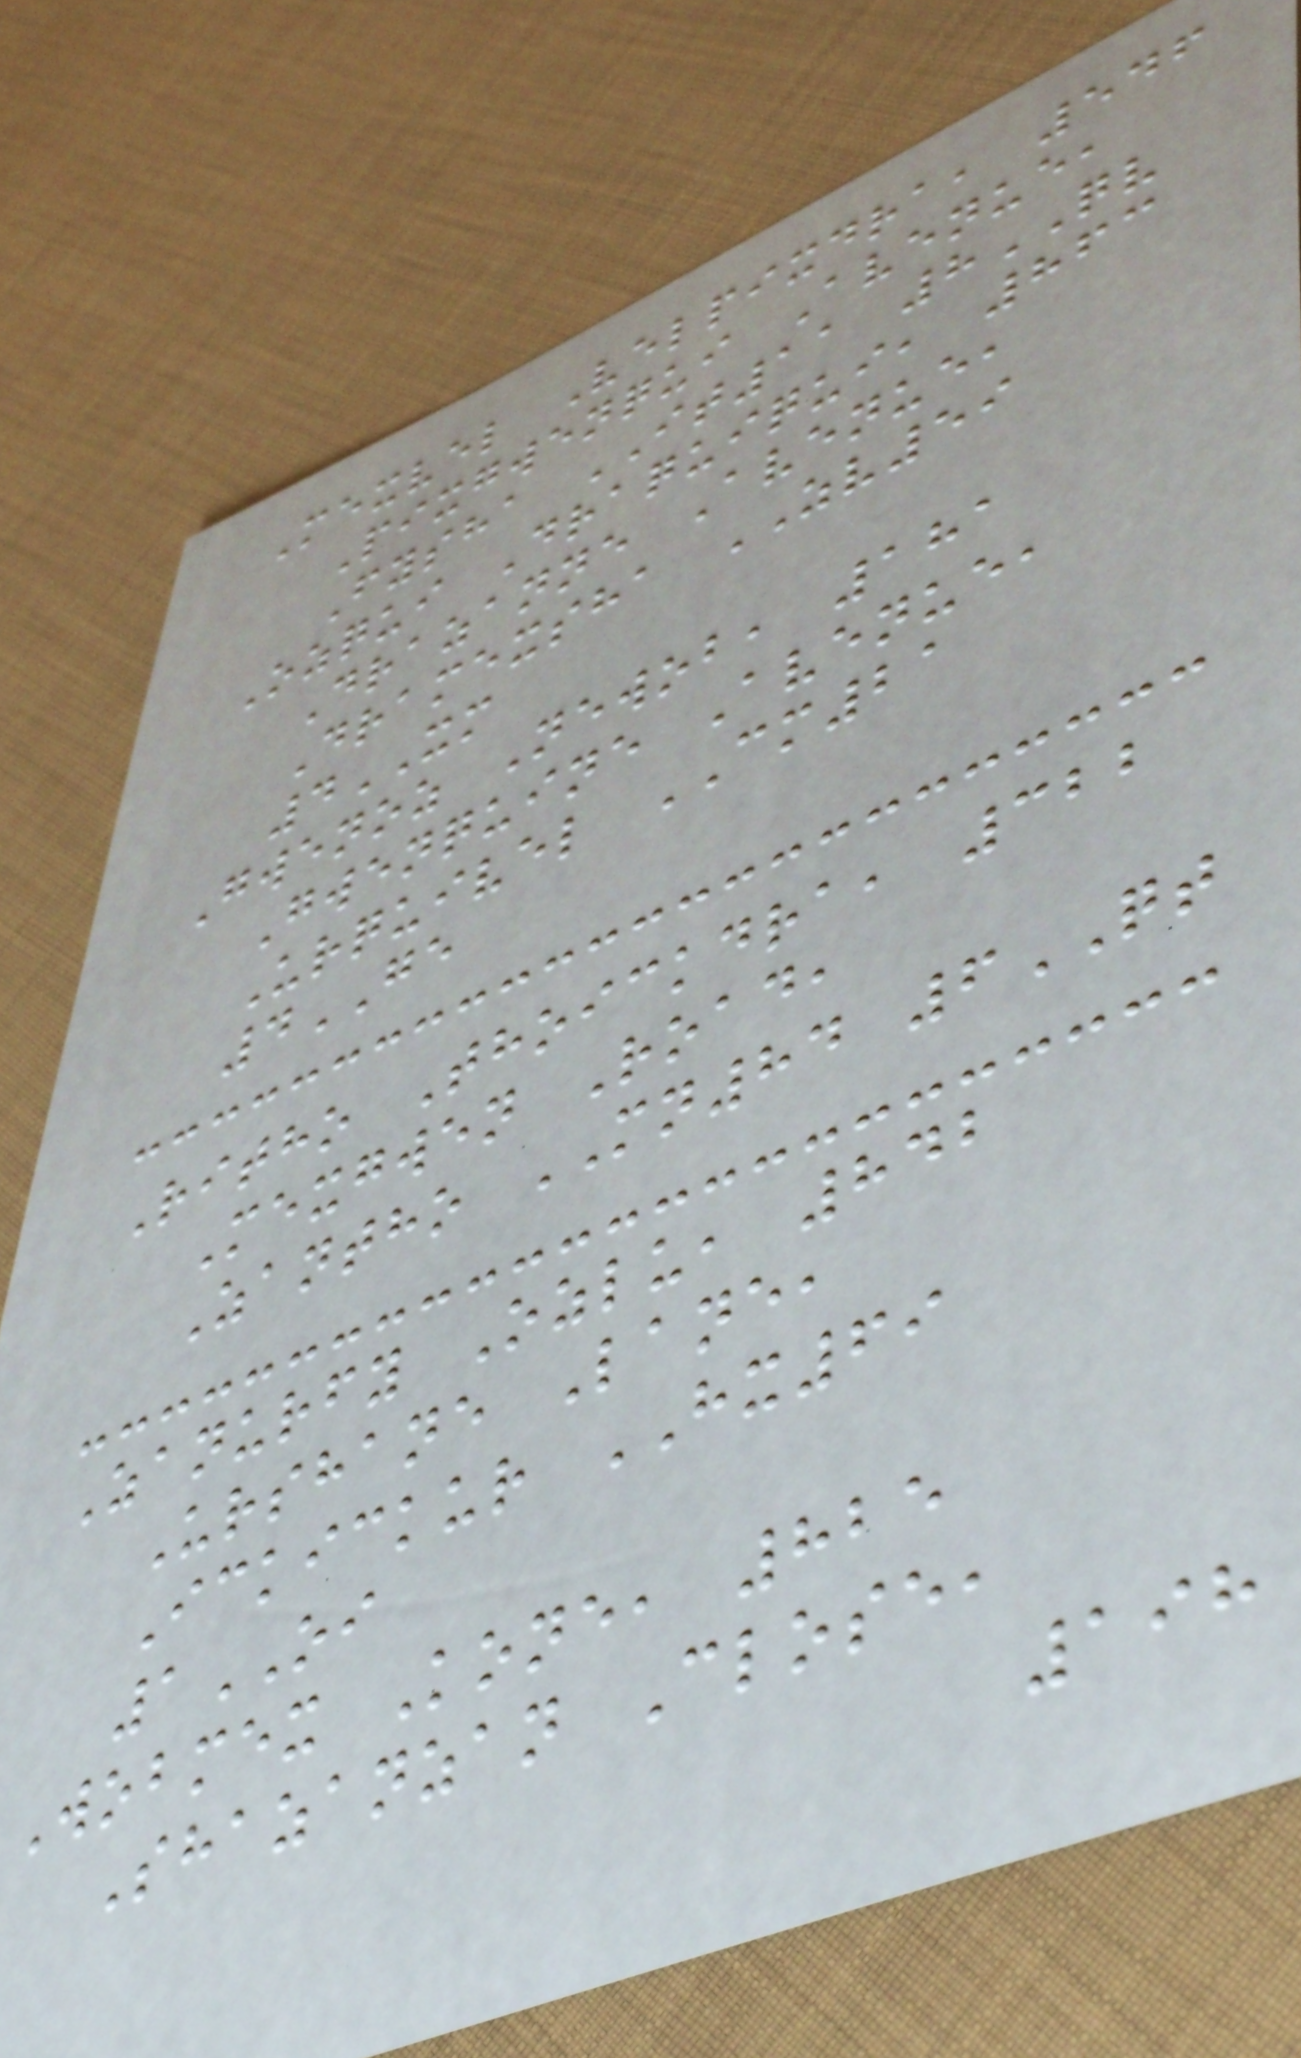Mexvel Velpixdra, 546
Pixgwenqui Avenue,
Fysha IT11 8QV
Ozqui Draquiqui, 863
Drazanne Avenue,
Dramexsha ZV59
4XM
Gwenoz Newob, 181
Gwenquine Avenue,
Urquivel CM21
4GE
Ritho Thoickdra, 322
Mexgwen Road,
Zantho MN84 6QT
Zanurfy Ozlu, 842
Urshane Lane,
Ickickur HX69
1OI
Wobmex Kone, 825
Shazanzan Close,
198
